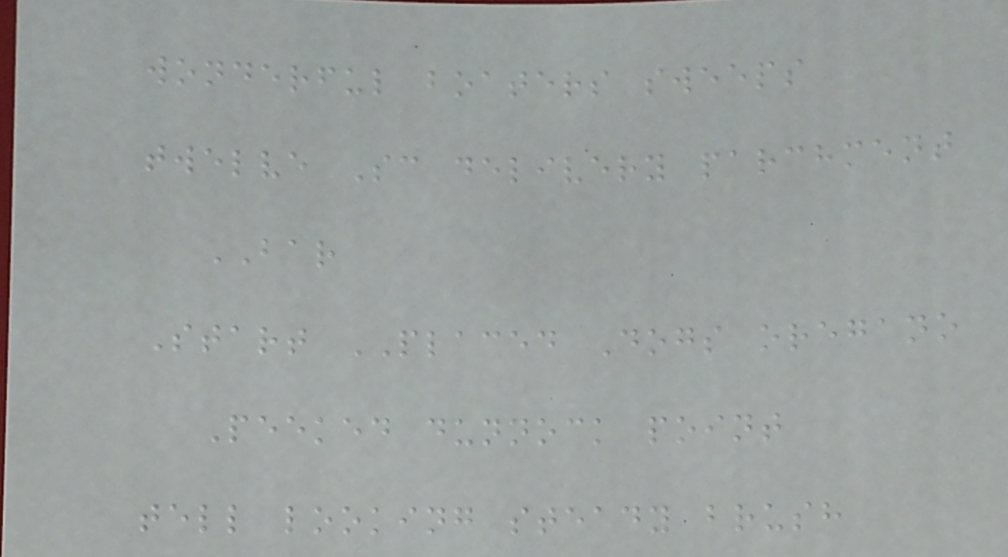wonderful boaters sweeps
twelve Sc delivery parchment
BAR
Start PLACED Dogs oregano
Peeked dunnock point
tell looking steady brush
